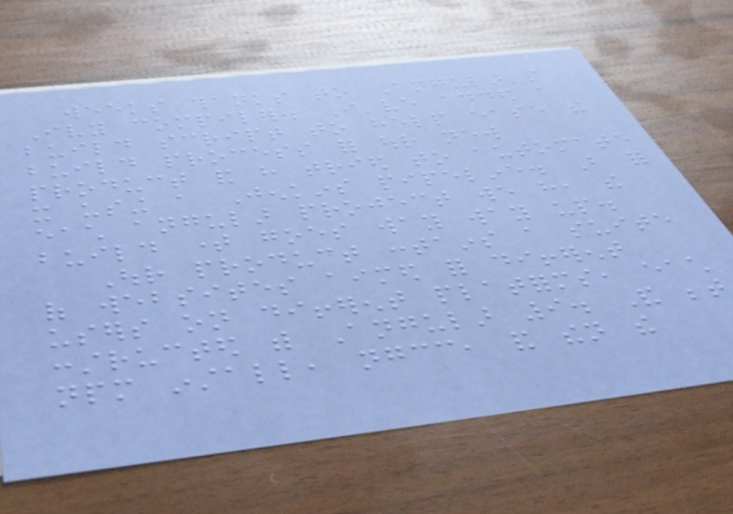weeks thanks to Angular's
Ivy compiler. I've added a
build script to help ease the
build process for our new
product and have tried to automate
it using a Jenkins pipeline. But for
each angular project we have, the
build time goes way way up.
Our product contains a suite
of websites aimed for different
users on different platforms, each
constructed with Angular 9. And between
npm install, ngcc, and then the
